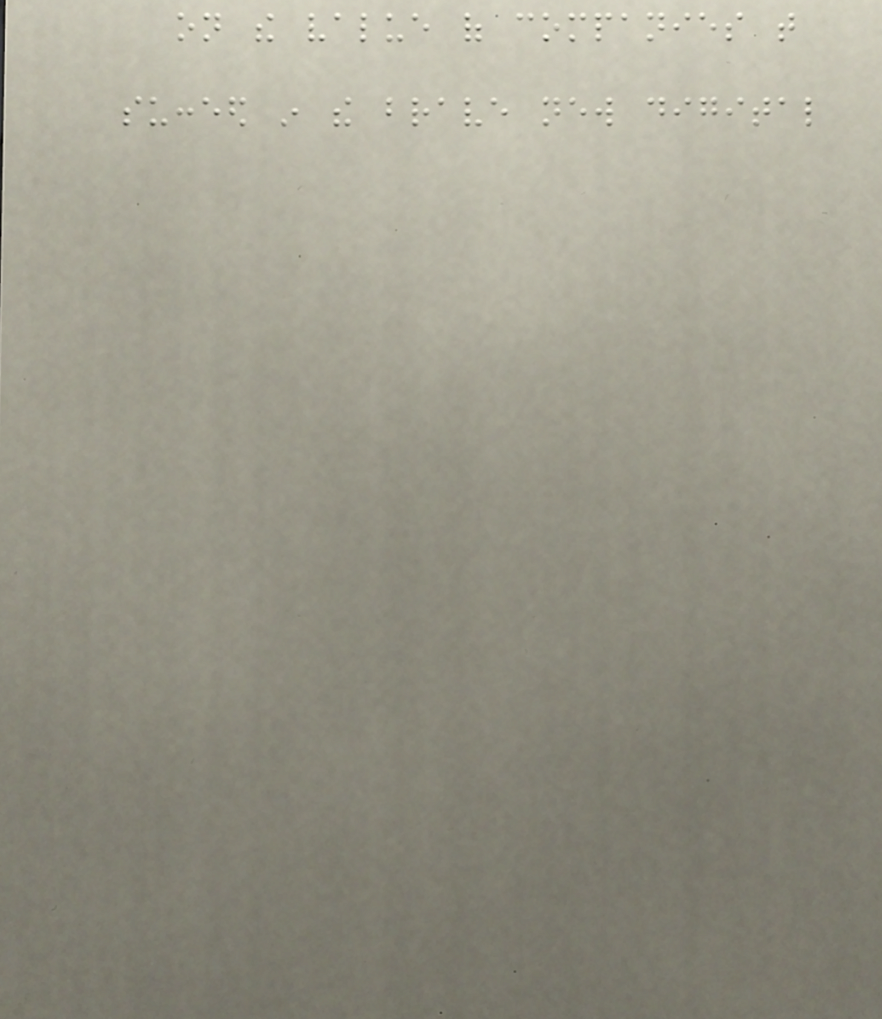on the value of companies that
succeed in the brave new digital
